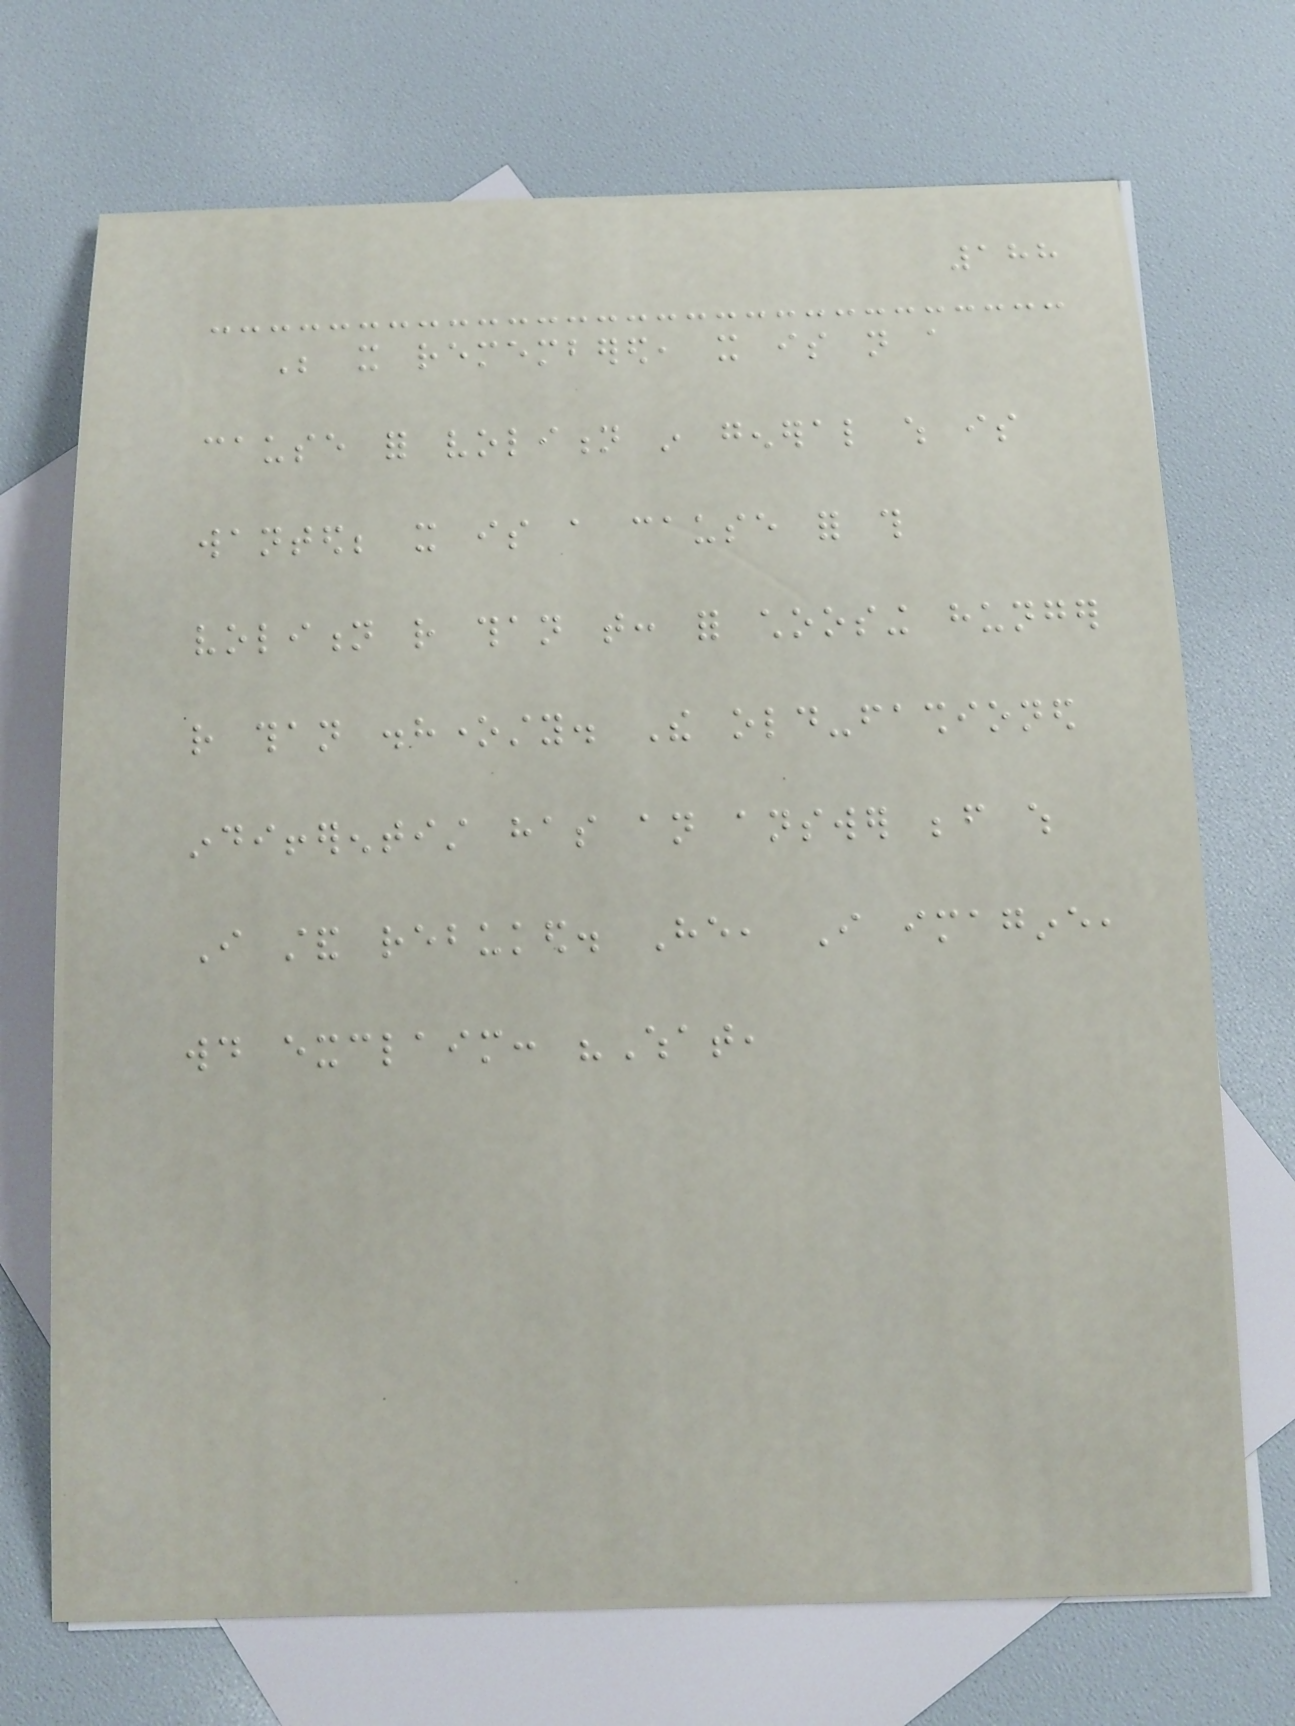188
Be it remembered, it is not a
cause for volition in general which is
wanted; it is a cause for this
volition rather than that: for choosing hunger
rather than dishonesty. The old-fashioned
indifferentist has an answer before which
I stand rebuked. He, I imagine,
would exclaim: "What,
